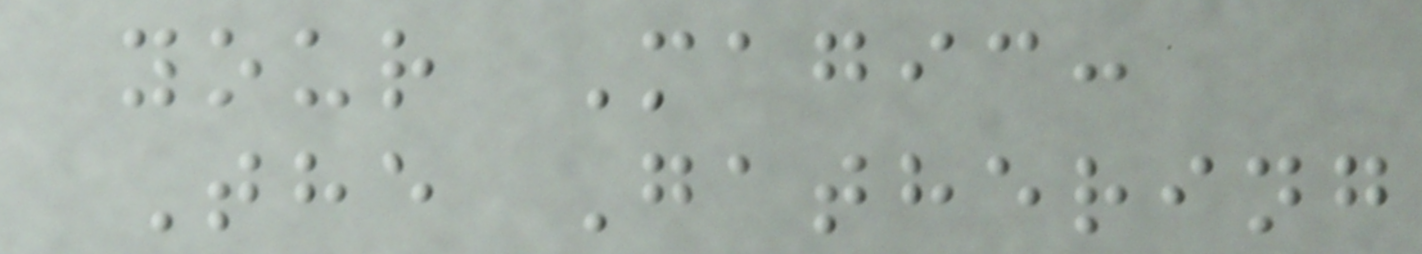your Magic:
The Gathering
